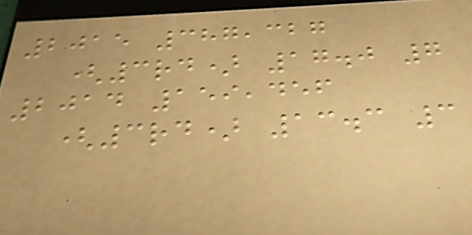2015 387,327
(3rd) 17.0 7
2014 159,456
(3rd) 13.3 3
